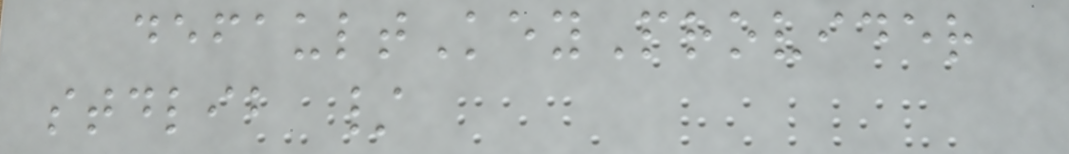defaultKeyProvider
stdlib /
